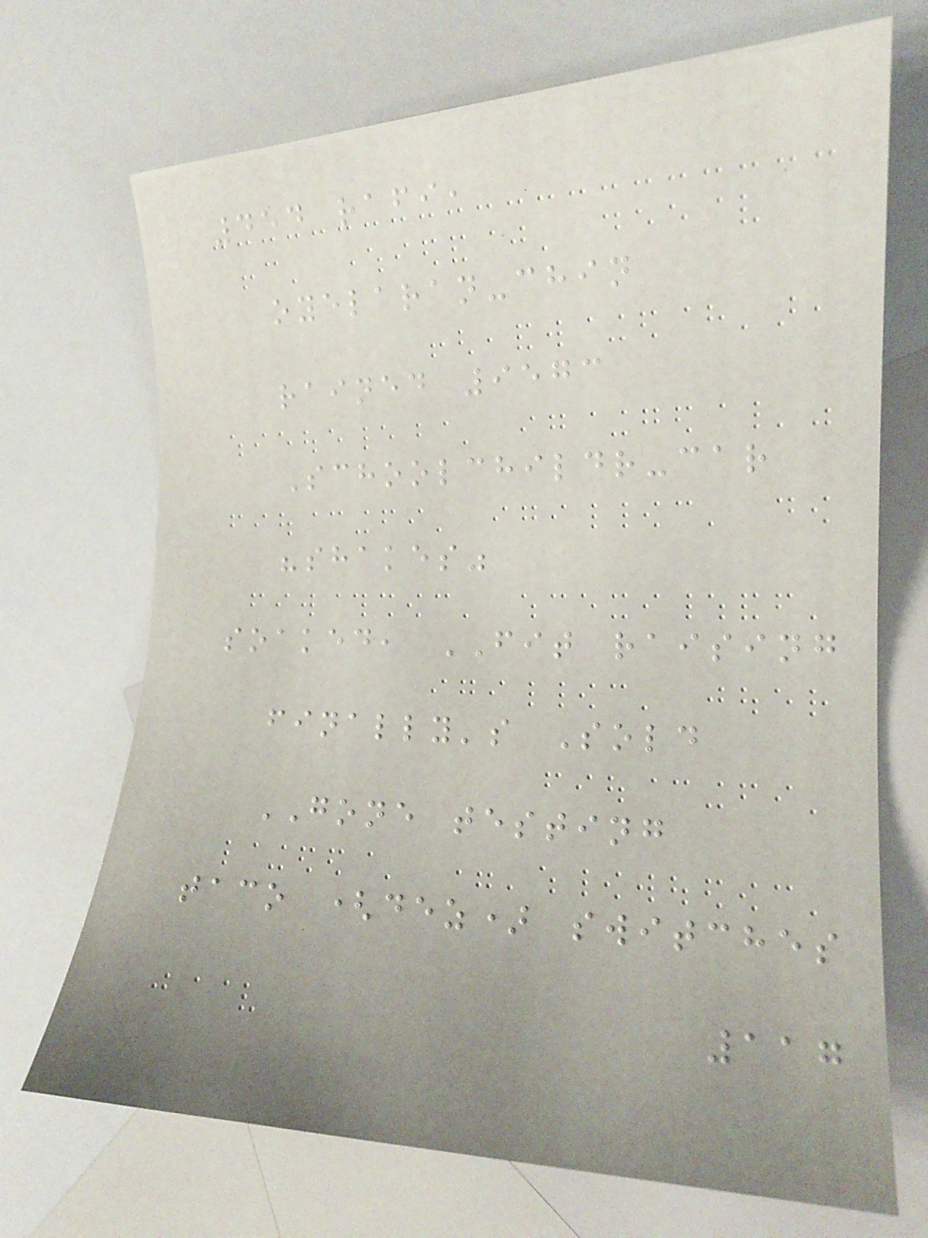454 rafi,
oyelaran-chin
rained 9573
Schoolchildr-car
"shakes"
soaked, FIT raising
finally's Sold
GONE testing
taco (dez) switches
117
